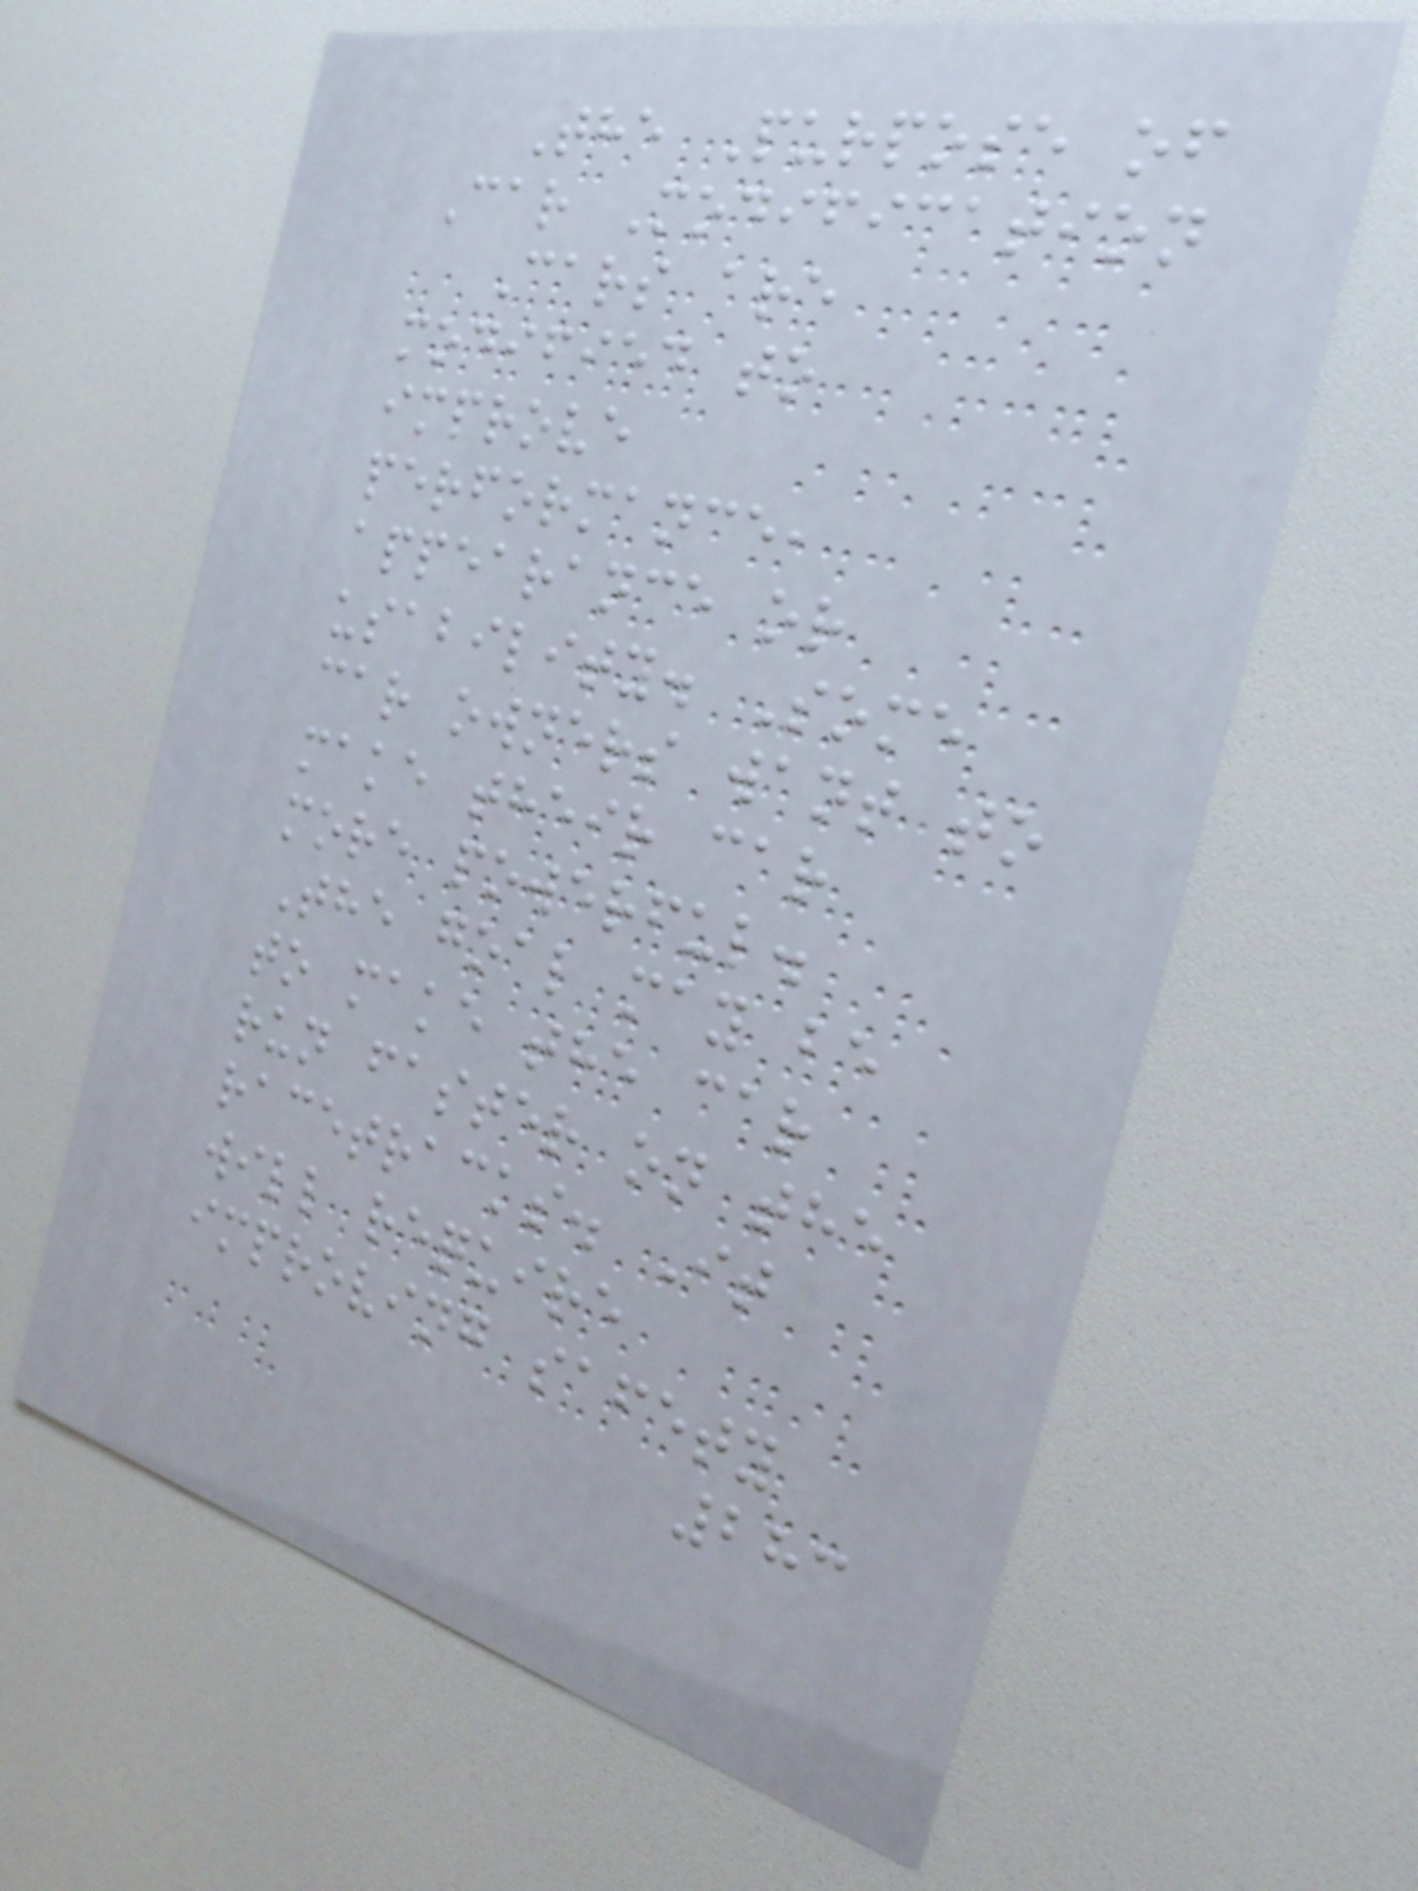The Purpose of
Car Modification
Cars are
modified to
improve
performance,
appearance or
usability. Some
car owners want to
make their car
more powerful.
The goal may be
to make the car
run faster on the
racetracks. It
will require
improving safety
283
